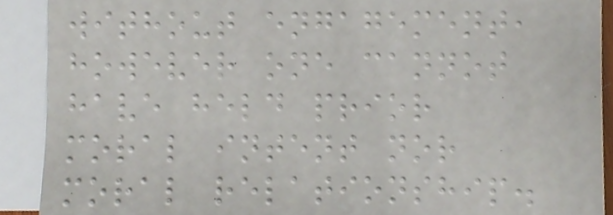without engagement,
however one cannot
have held prior
moral intent nor
moral relationship.
